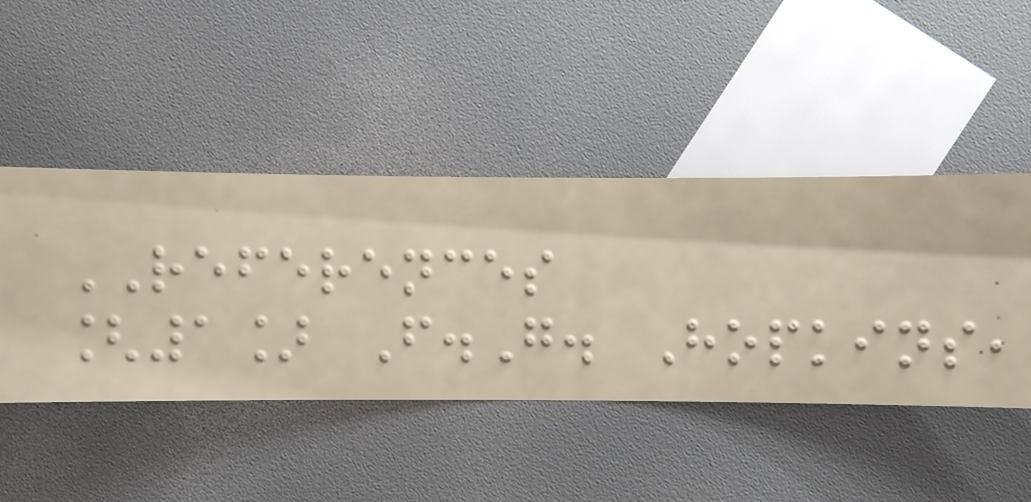REFERENCES
[1] F.G. Hopkins,
